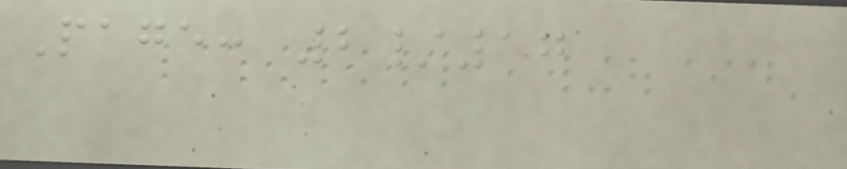Page: 2/17
